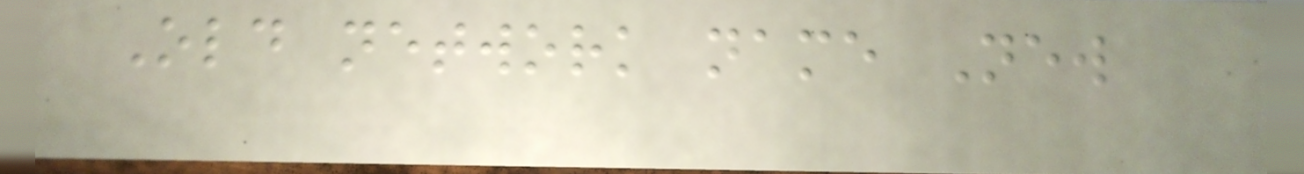Old network name New
